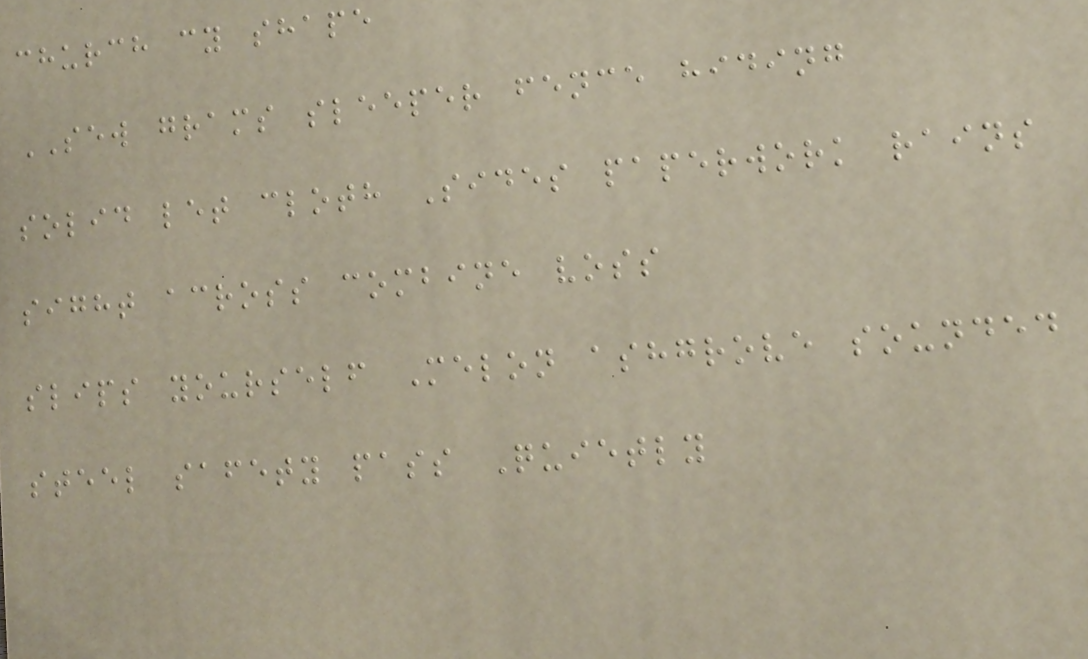church cy shape
SEW grams sleeper fence hiding
solid let cloth Sides paperwork rains
sight across combine voss
slips yourself Melon ashgrove sounded
steel safety pass Quietly
